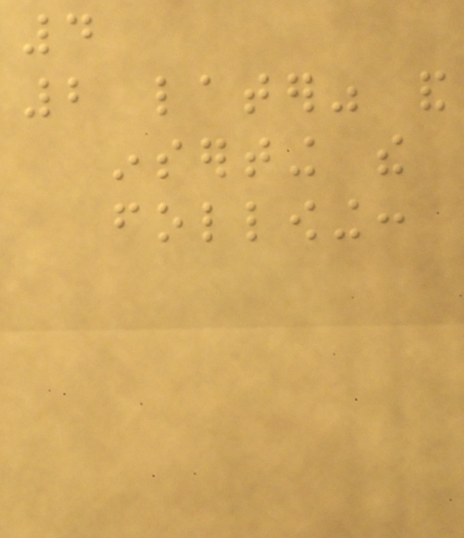4
2 later" and
inserting the
following:
